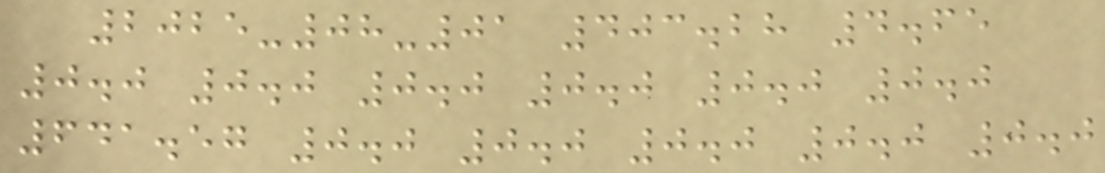2025-08-01 403.28 4.65
0.0 0.0 0.0 0.0 0.0 0.0
641.57 0.0 0.0 0.0 0.0 0.0
